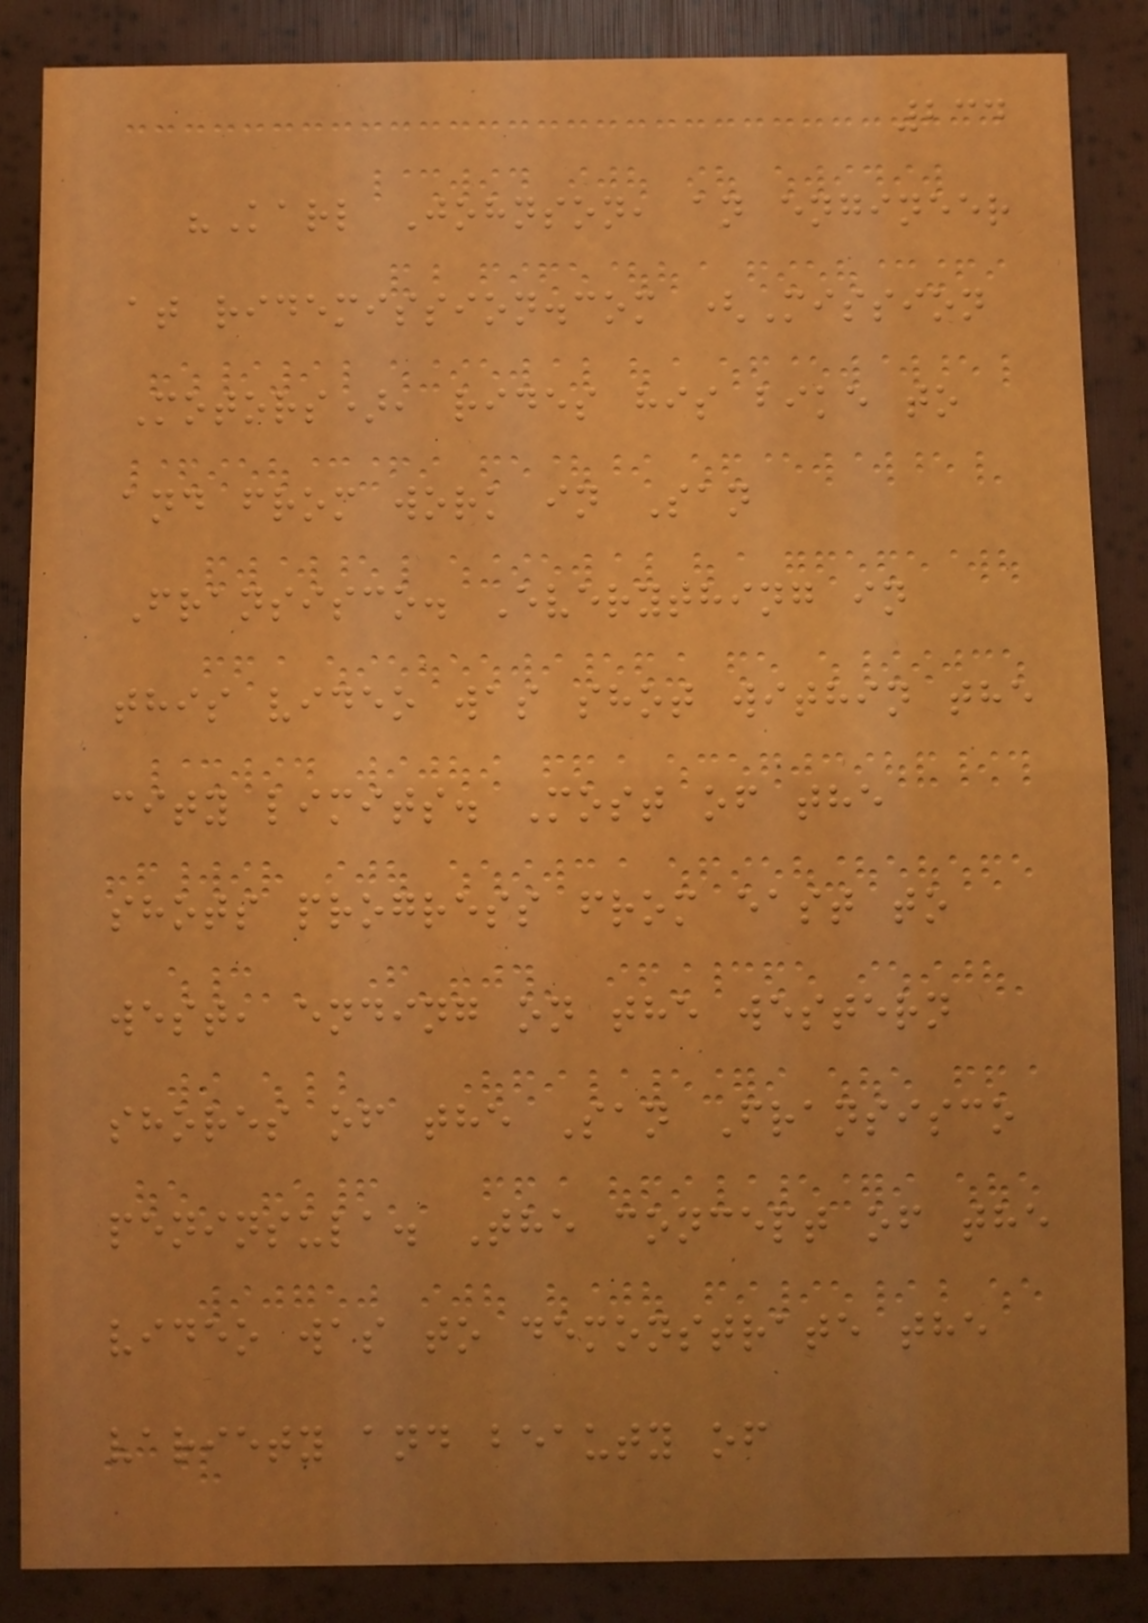234
"Karl Johnson, an engineer
at ridemission.com (Mission
Motors), rides his bike to
and from work in San
Fransisco. Everything in
this video was shot within the
city limits. Most of the
shots progress from east to
west, ending on the western
shores of the San Fransisco
peninsula. The concept of the
video was to demonstrate the
variety and beauty of
